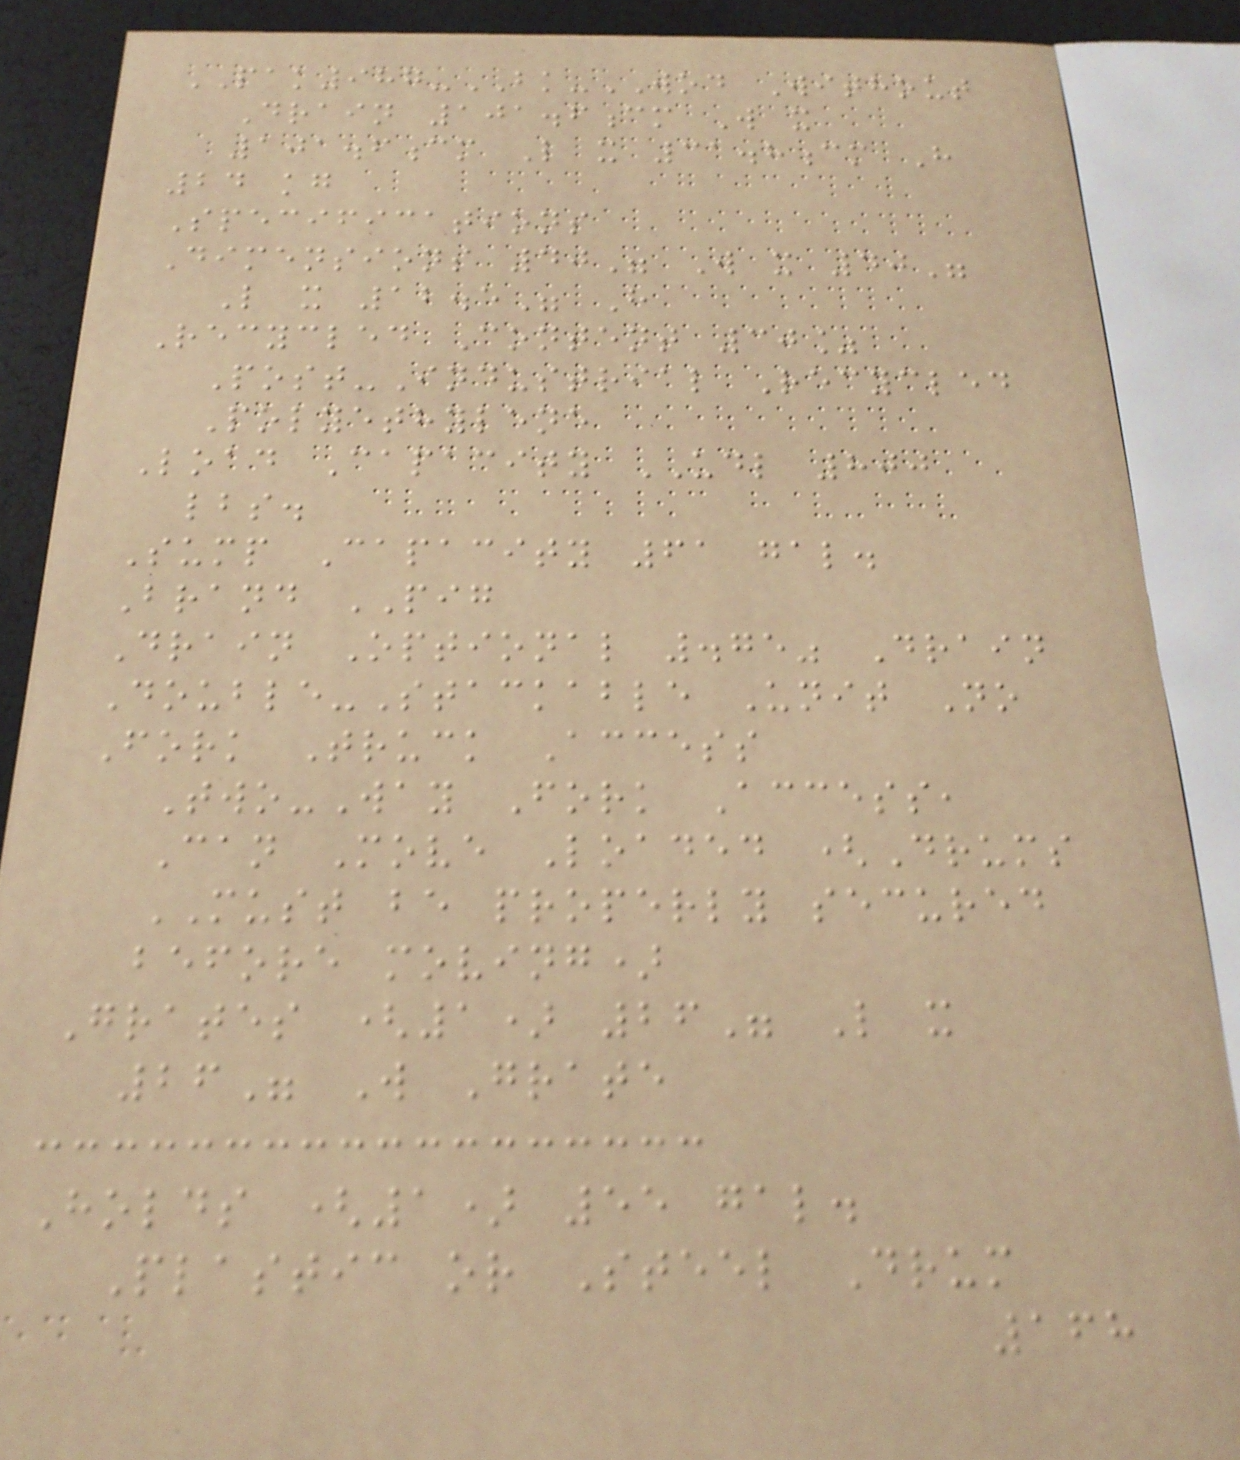PAK987-BK-WOD Without
Drain 101.6cm W x
101.6cm L x 31.8cm H
24 kg
Specifications
Dimensions 40" W x 40"
L x 12.5" H
Recycled Content 30%
Post-Industrial Recycled
Polyethylene
Load Capacity UDL 800
lbs.
Sump Capacity 61 gal.
Brand PIG
Drain Optional .75" Drain
Double-Stackable Unit No
Fork Truck Access
Two-Way Fork Access,
Can Move Loaded (Drums
MUST be properly secured
before moving)
Grates (1) 26" L x
26" W Grate
Holds (1) 55 gal.
Plastic or Steel Drum
168
